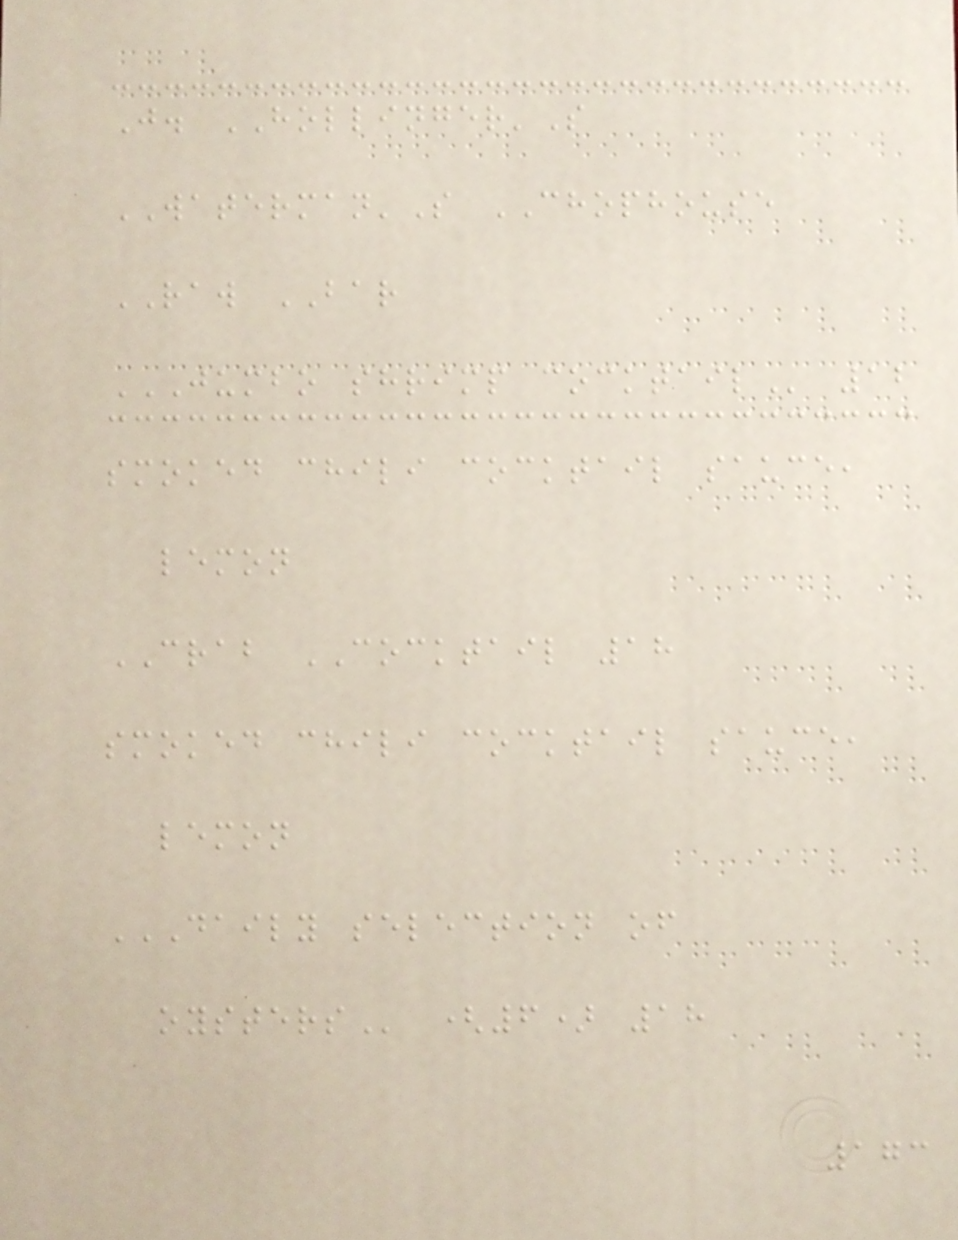J. HOLLINGER'S
WATERMAN'S CHOPHOUSE
RAW BAR
JUMBO SHRIMP COCKTAIL 12
smoked chili cocktail sauce,
lemon
CRAB COCKTAIL 18
smoked chili cocktail sauce,
lemon
DAILY SELECTION OF
OYSTERS (6) 18
173
